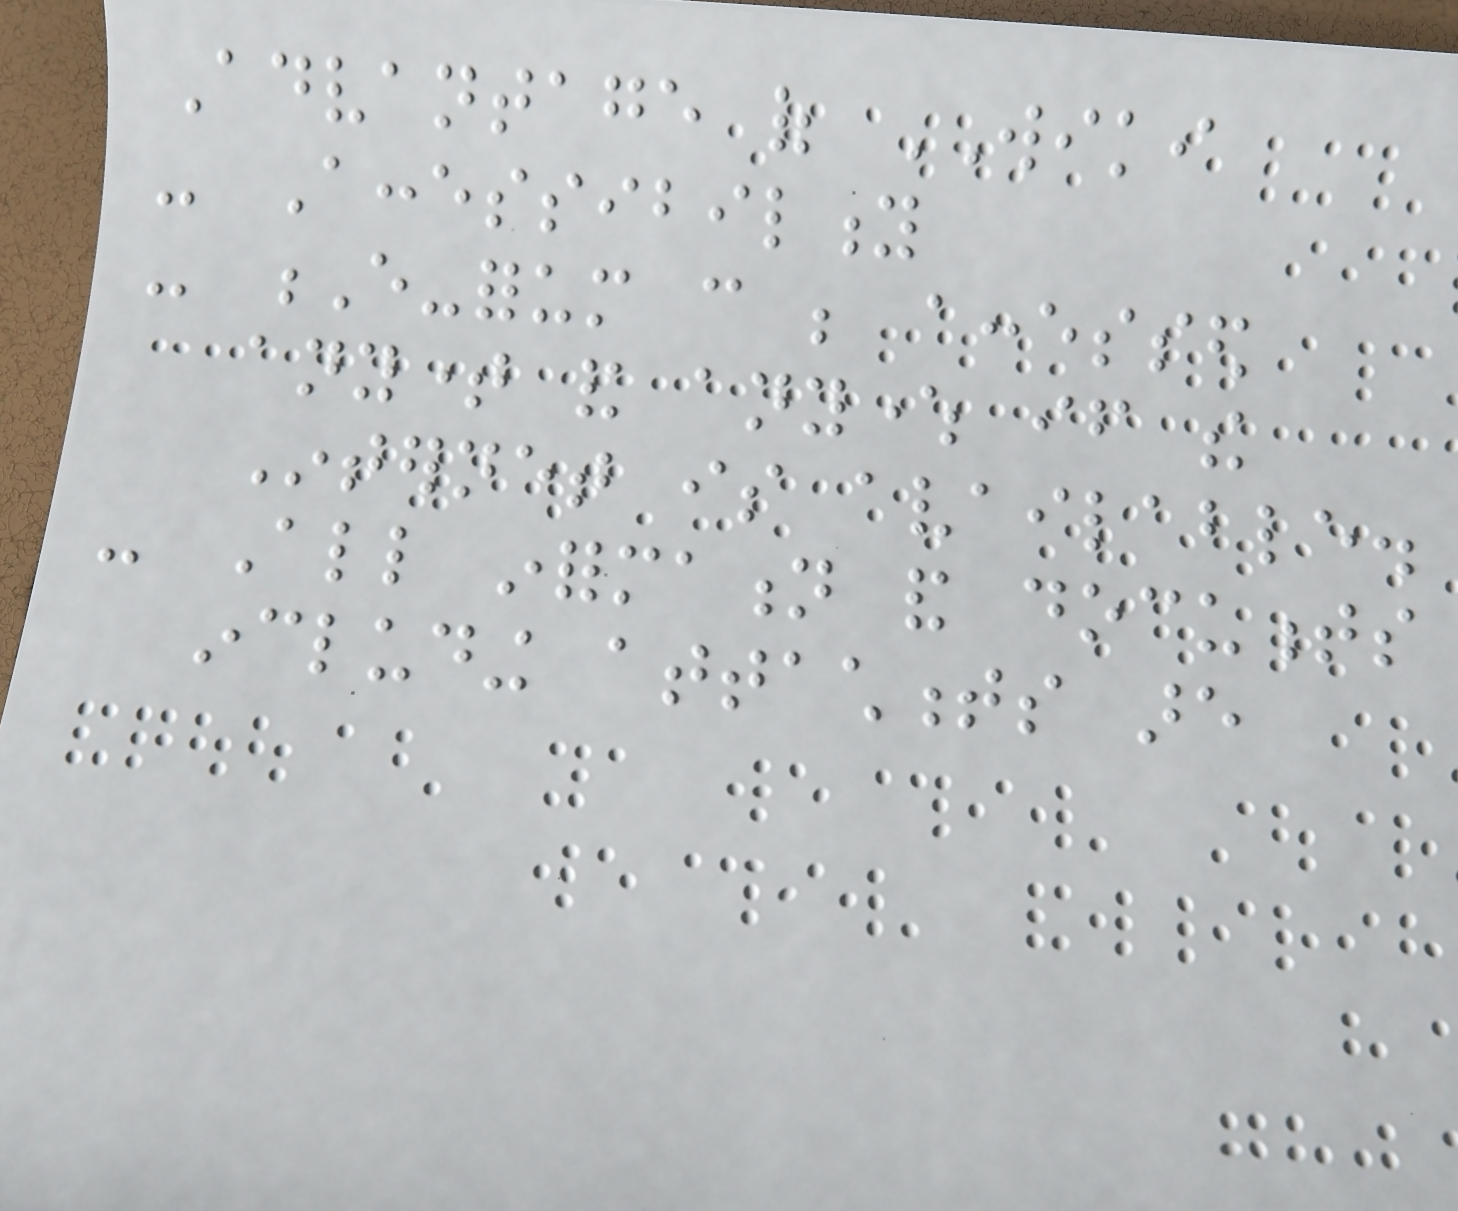Advantage of WIKI
- Accessibility
- E-forum can be accessed
anytime and anywhere if the
Internet is available.
- All information and documents
including attachments are
